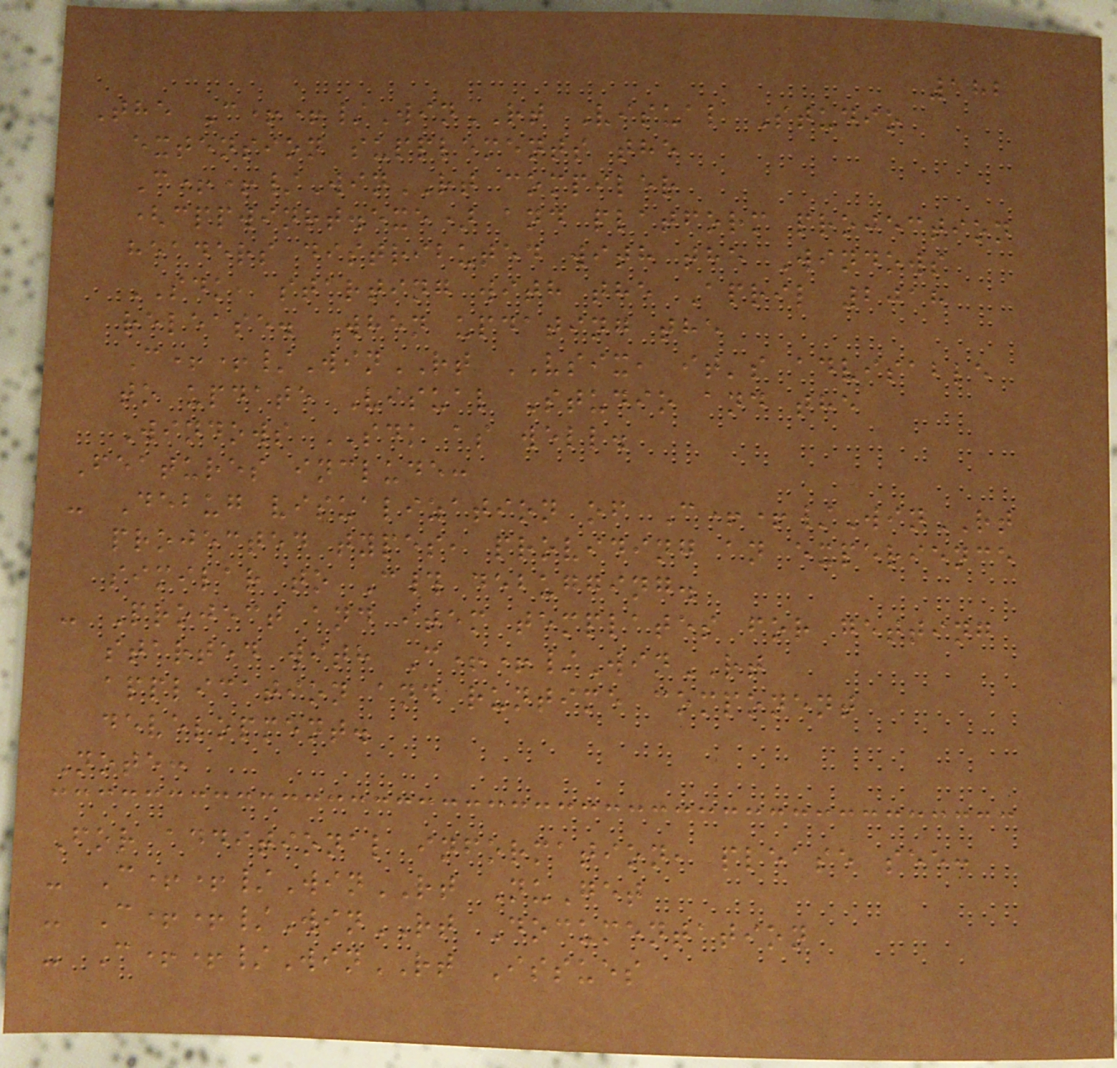182
The C++/WinRT Visual Studio
extension supplements the
C++/WinRT compiler
(cppwinrt.exe) and platform projection
headers distributed with the Windows
SDK, starting with the April 2018
release. When updating the
C++/WinRT VSIX, it's advisable
to update Visual Studio and the
Windows SDK as well.
Features include:
- Debug visualization of C++/WinRT
projected types, providing an experience
similar to C# debugging.
- Project and item templates for getting
started with C++/WinRT
application and runtime component
development.
Note:
For additional information, please see:
- C++/WinRT NuGet
- C++/WinRT Documentation
- C++/WinRT Issues
